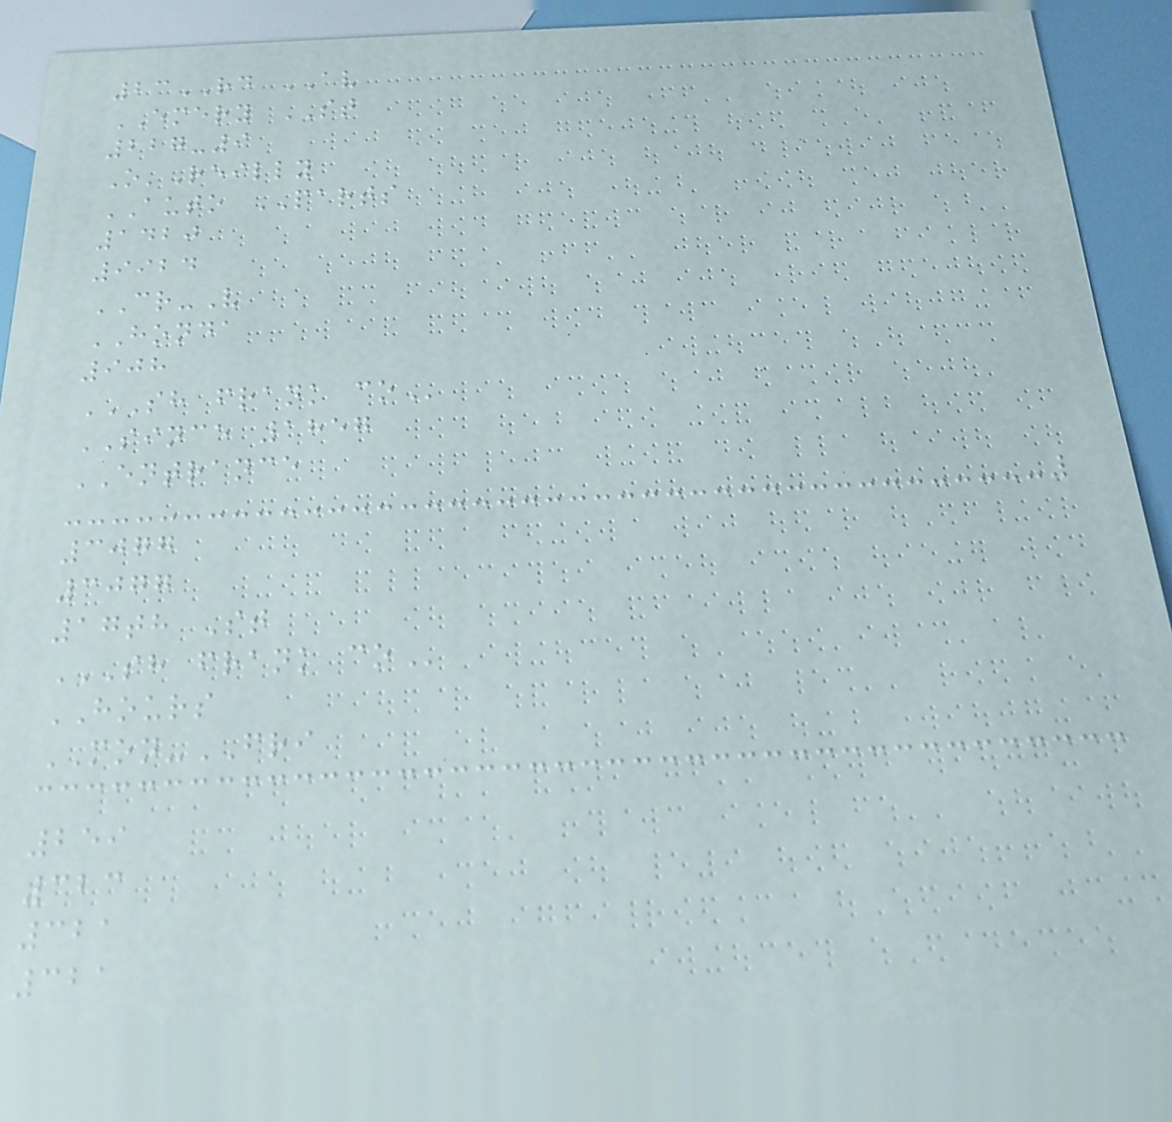23RD AV
EMERY ST
227-9
O'Reilly
AUTO PARTS
1420
9924
CR-V
HONDA
908
SH FRANK CO
SINCE 1857
ENTRANCE
3077
3077
17th St
SH FRANK CO
HOURS
MON-FRI
259
323
321
321
